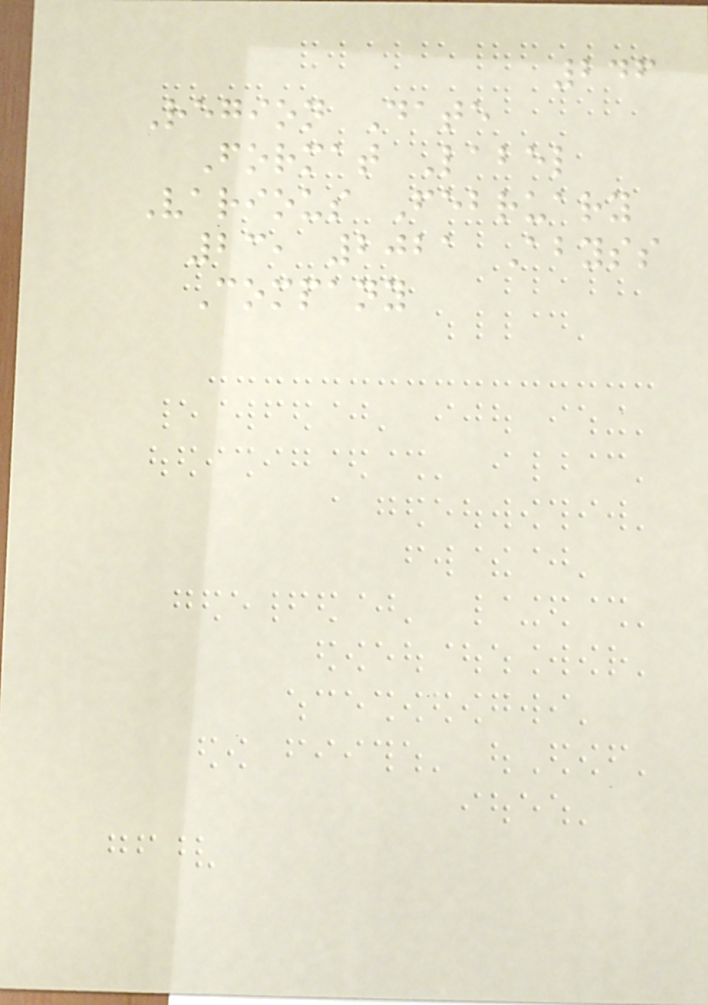246
Region Date
Format Label
Various February
23, 2021 Abyss
Company
